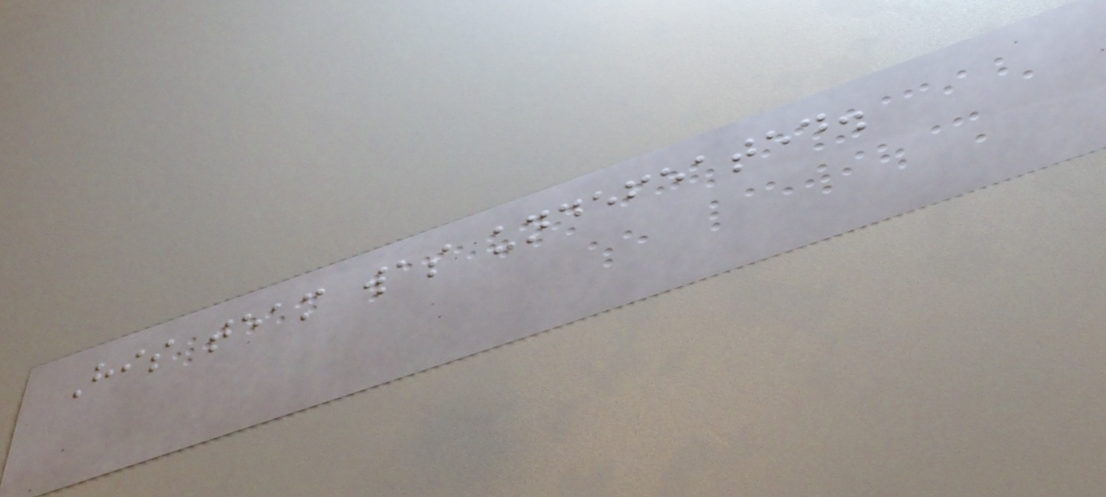His team was undefeated.
